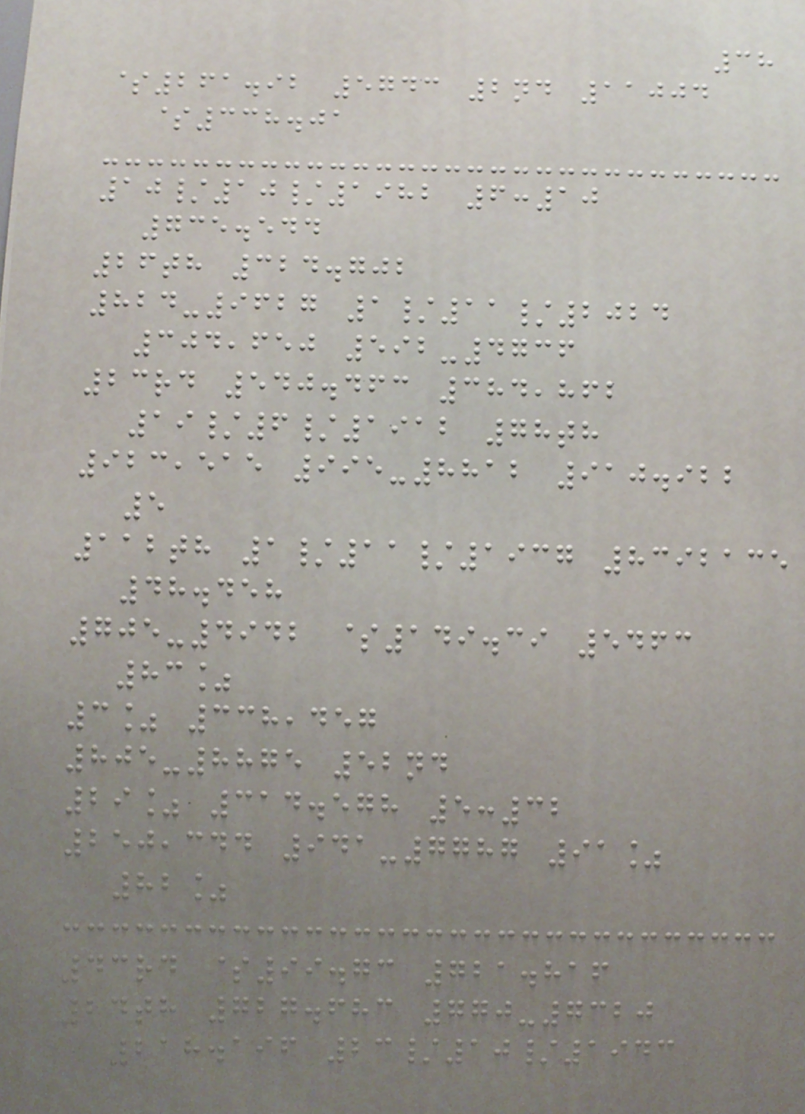38
$261.92 5743 2nd 11004
$338.01
10/10/1982 6:10
735.544
26th 324.702
824-9627 1/11/2024
304,650 592-4736
23rd 540.463 384,862
19/6/1912 78th
923,515 995-8812 910.922
5
112th 1/11/1937 8392135
48.458
705-4942 $149.39 5463
83%
3% 338,457
805-8875 52nd
29% 314.578 5:32
250,344 941-7787 91%
82%
43rd $99.73 721.816
24th 727.683 770-7320
218.196 23/10/1943
